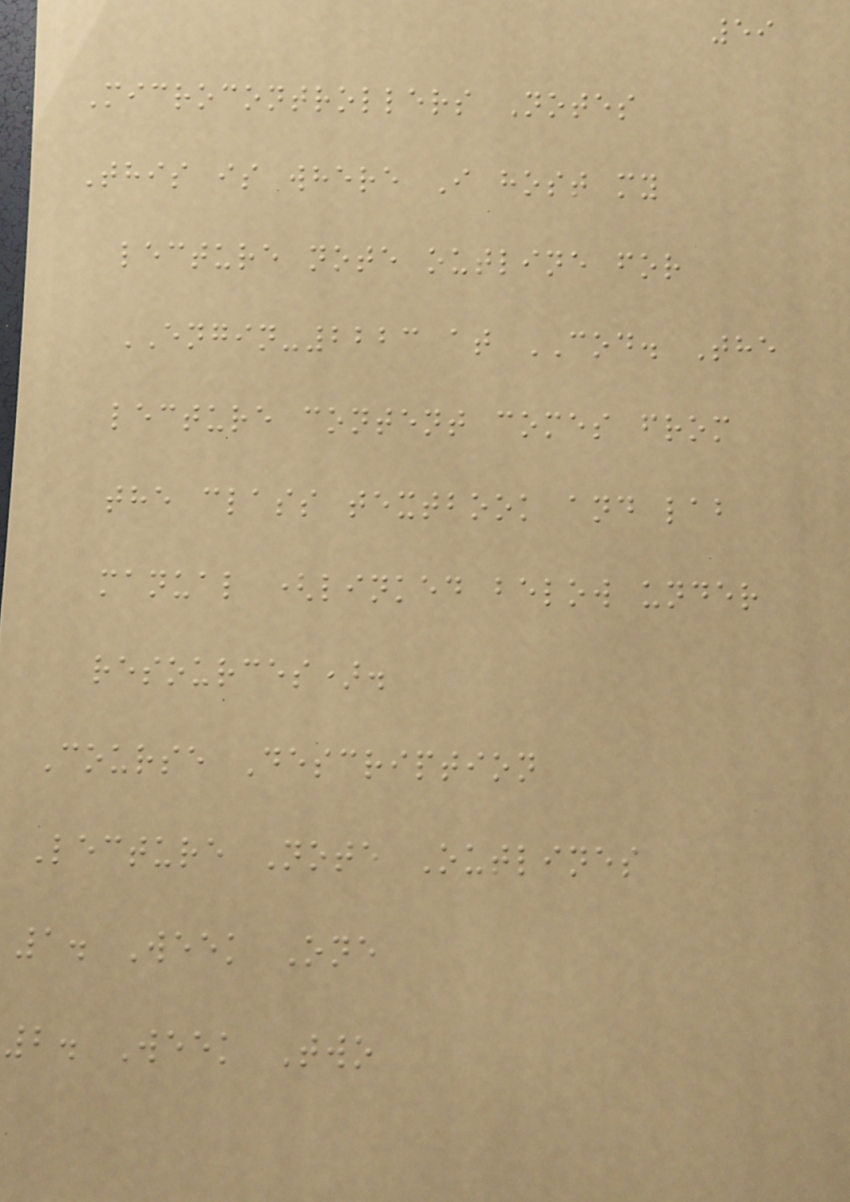59
Microcontrollers Notes
This is where I host my
lecture note outline for
ENGIN-2223 at COD. The
lecture content comes from
the class textbook and lab
manual (linked below under
resources).
Course Description
Lecture Note Outlines
1. Week One
2. Week Two
